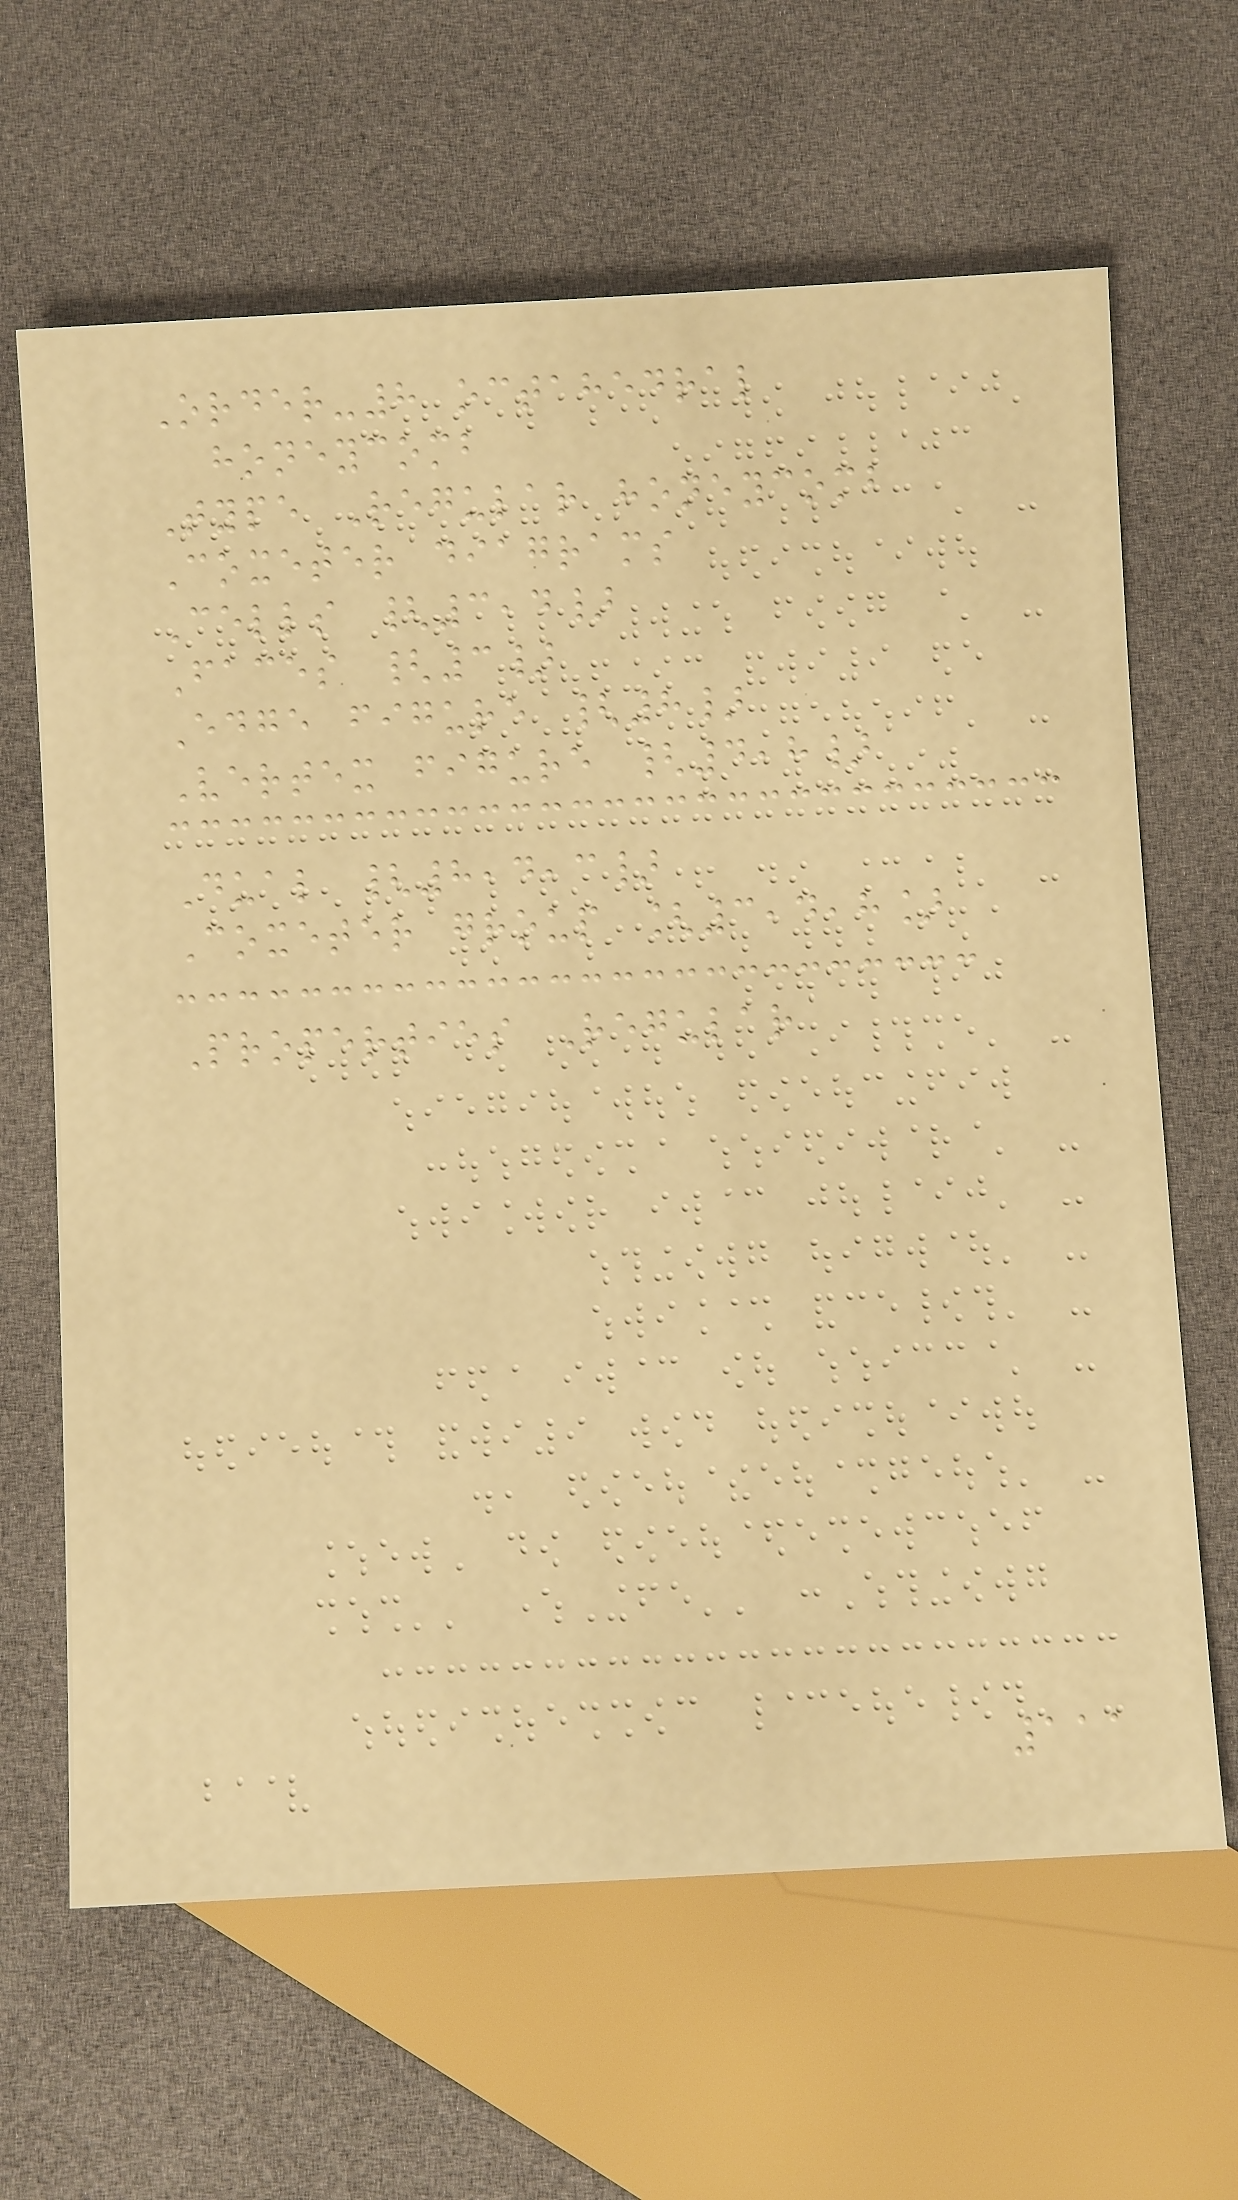Order-8 octahedral
honeycomb
Type Regular honeycomb
Coxeter diagrams
Cells {3,4}
Faces {3}
Edge figure {8}
Vertex figure {4,8}
Dual {8,4,3}
Coxeter group [3,4,8]
Properties Regular
111
